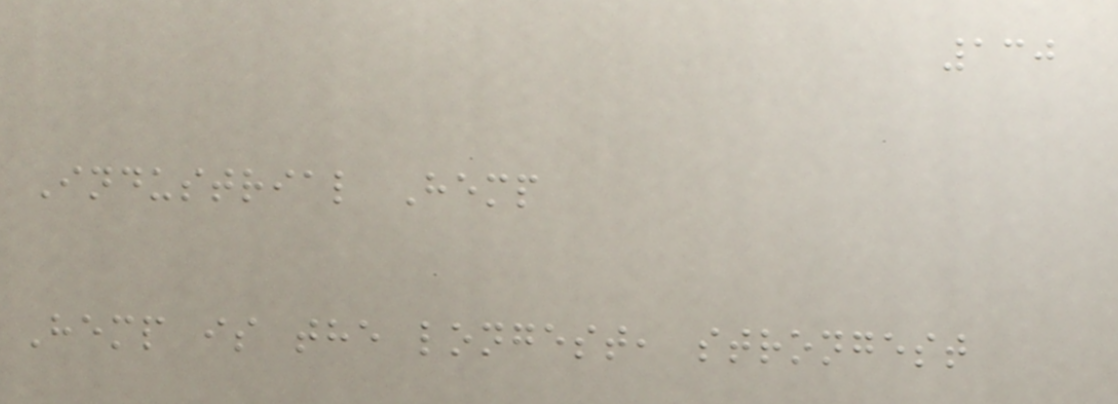130
Industrial Hemp
Hemp is the longest, strongest
